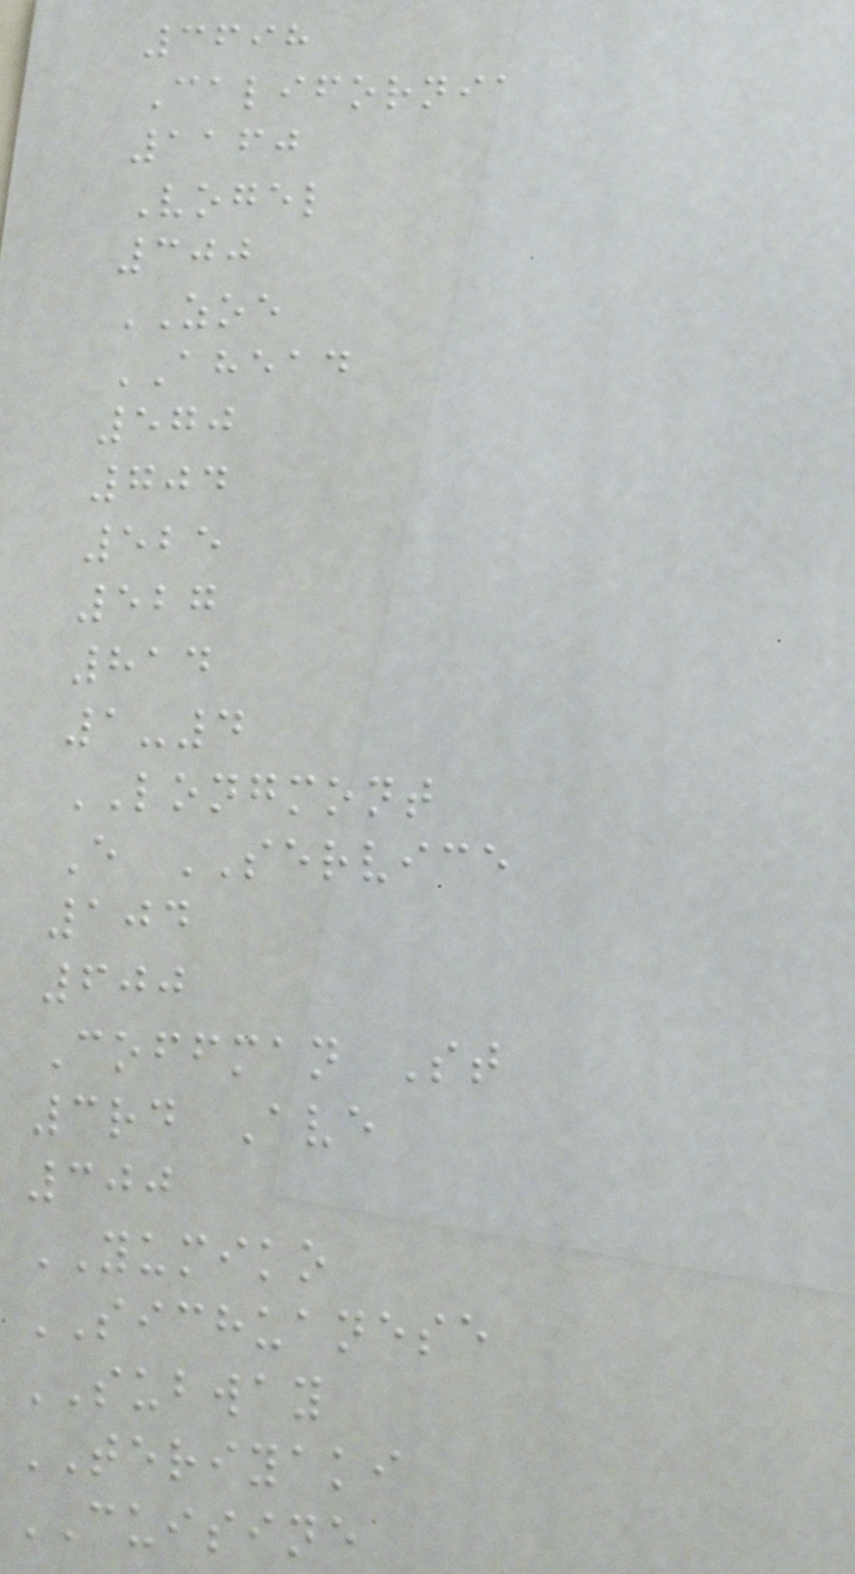3698
California
1160
Vogel
300
ZOE
AHEAD
570
704
525
527
814
1-4
LONGMONT
E SERVICE
104
600
Coffman St
3rd Ave
300
YUMIKO
SICHUANESE
SUBWAY
TERIYAKI
CUISINE
